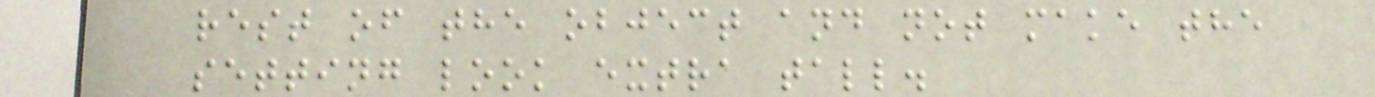rest of the object and not make the
setting look extra tall.
